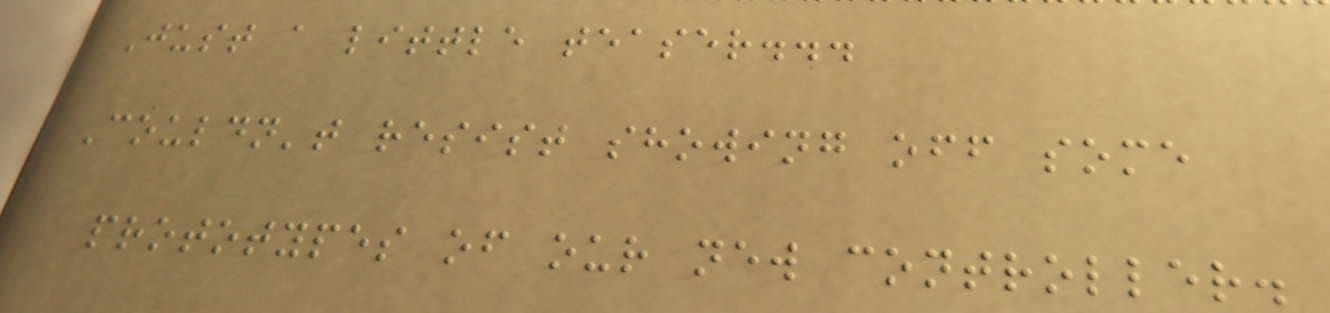Just a little teaser...
Couldn't resist showing off some
prototypes of our new controller.
